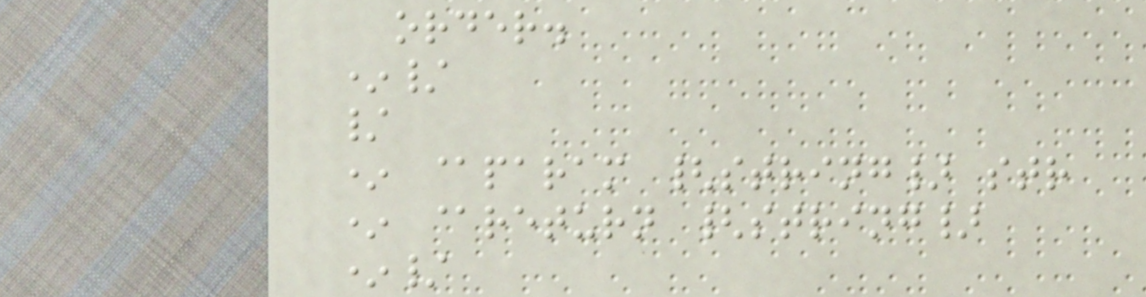order.
*/
/
* @param {string} str
* @return {string}
*/
